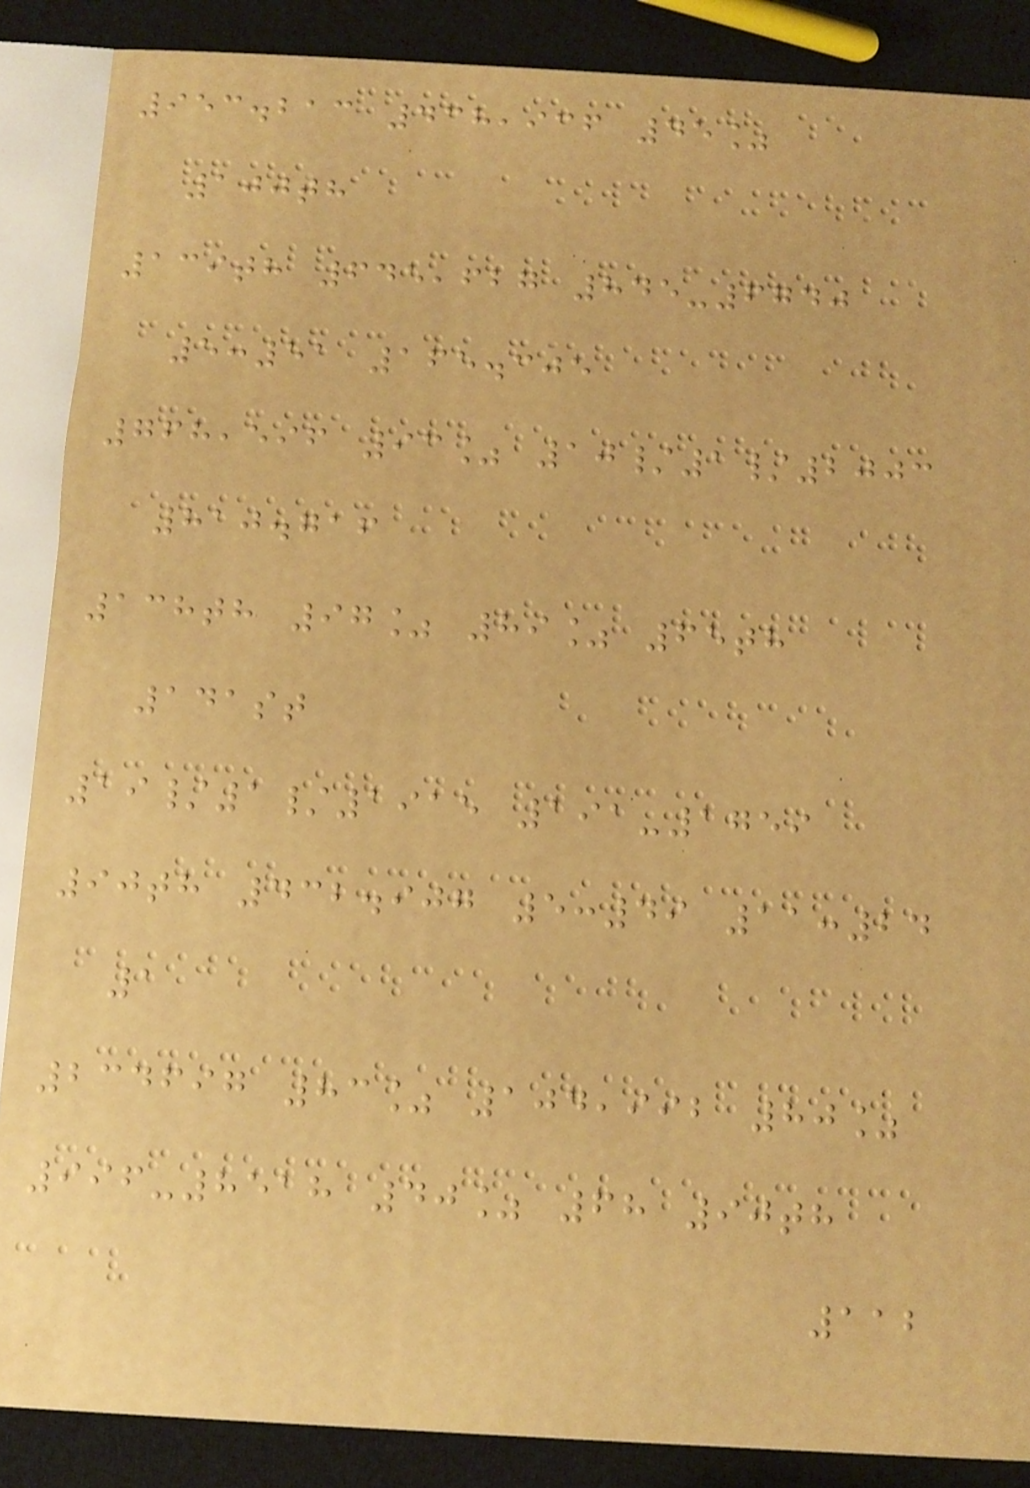953.213 438,936 45%
100th
139th 645,627 845-6740
5:51 165.305
768,596 93% 10/1/2003
810.716
138th 97% 89% 65th
141st
19/1/1915 191-1759
90th 432.907 5:49 11:24
1
234697 83% 104,992 80%
996-8518 40% 68 90th
112
